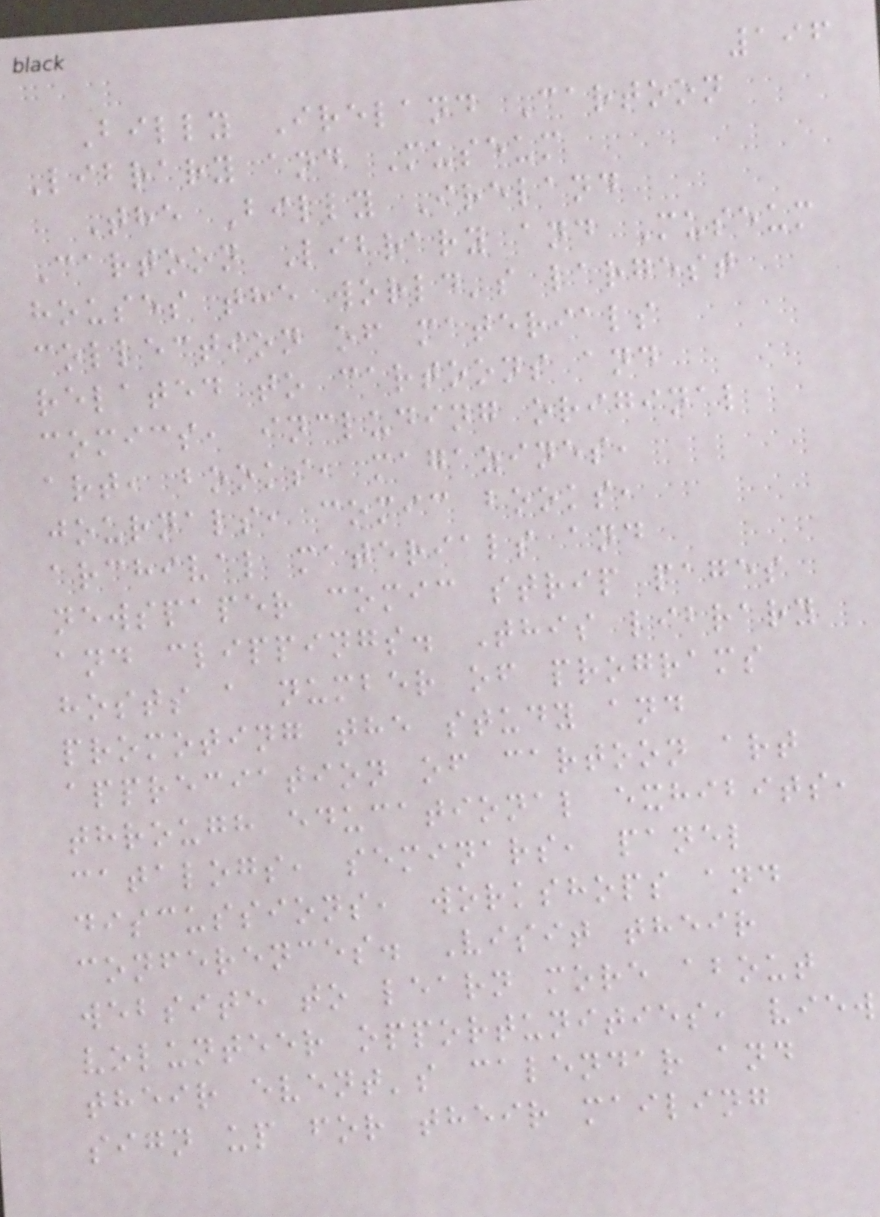196
Billy Ireland Cartoon
Library and Museum
The Billy Ireland
Cartoon Library and Museum
houses the world's largest
collection of materials
related to cartoons and
comics, including original
art, books, magazines,
journals, comic books,
archival materials and
newspaper comic strip pages
and clippings. This library
hosts a number of programs
promoting the study and
appreciation of cartoon art
through educational exhibits,
catalogs, seminars, panel
discussions, workshops and
conferences. Visit their
website to learn more about
volunteer opportunities, view
their event's calendar and
sign up for their mailing
